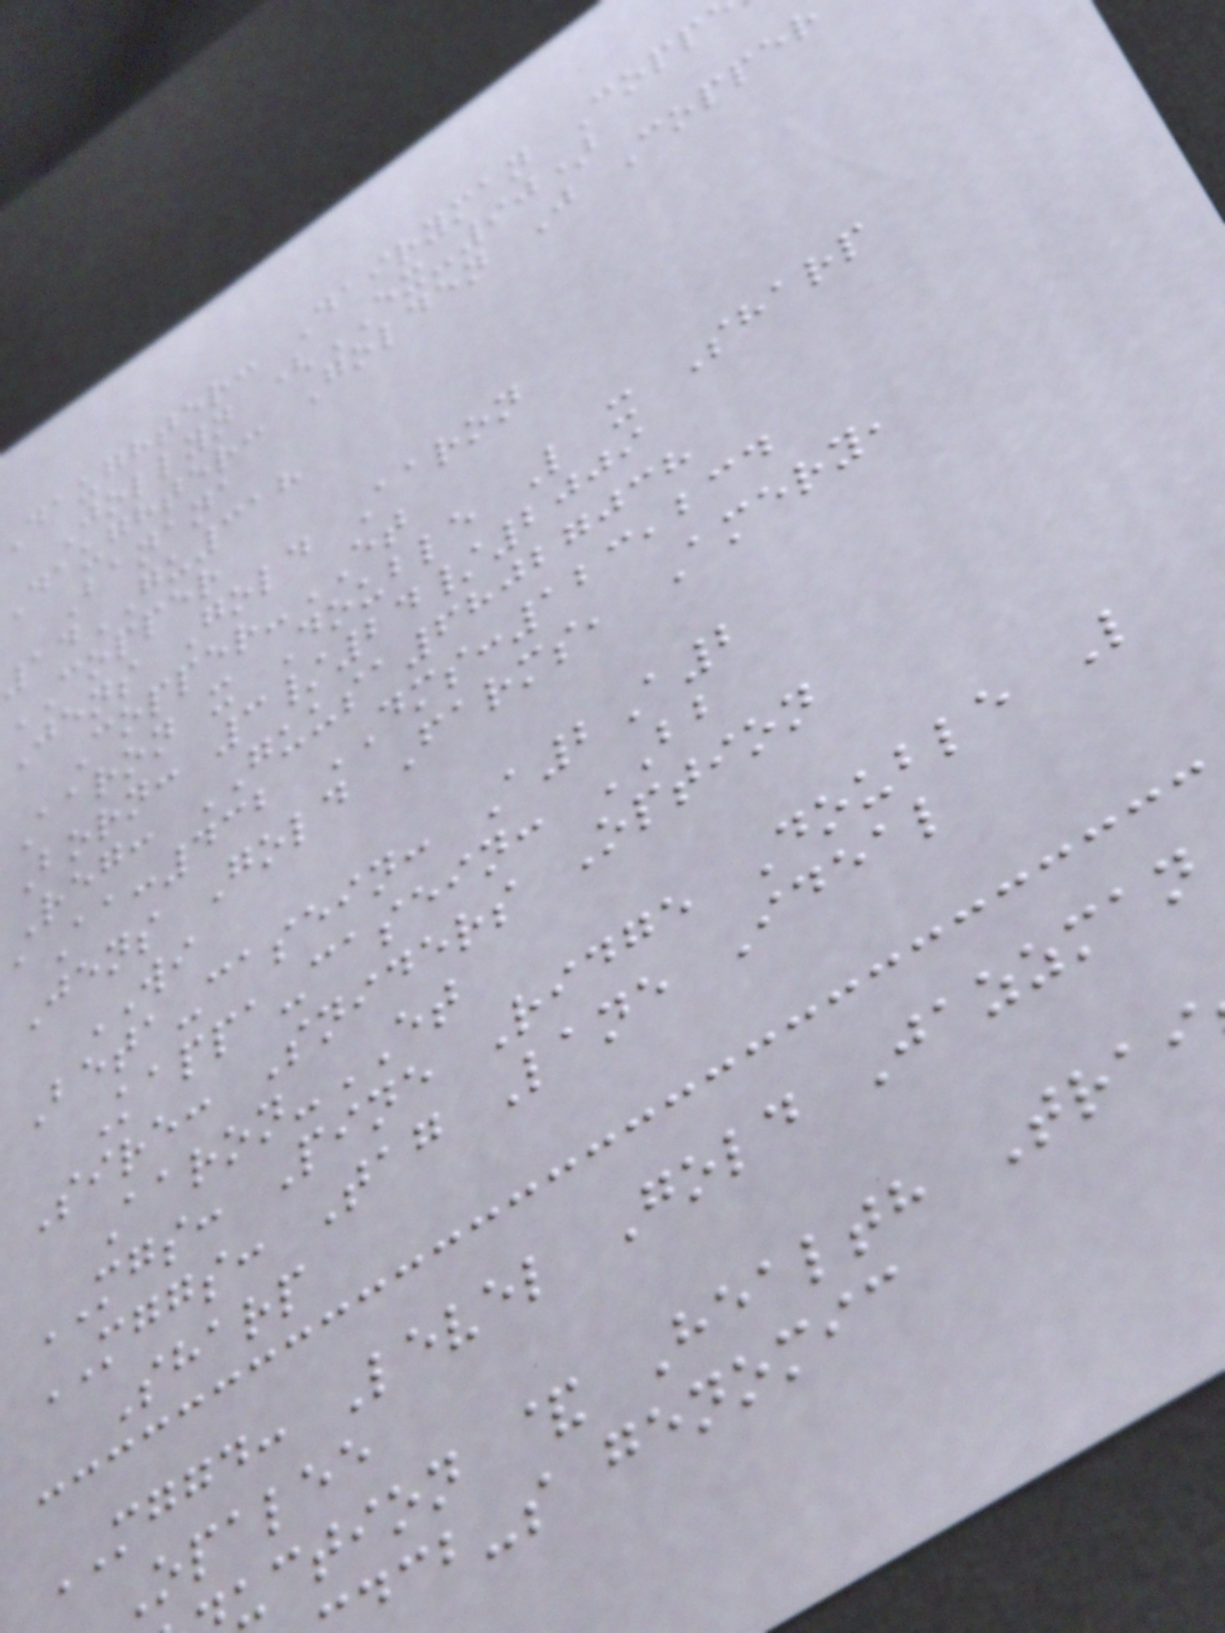daughter: Dairyman Copp
Jollyn (EX-90)
Daughter: Golden J Copper
Banana
14GU318
COPPER
Jens Gold Aaron
Copper-ET
Aaron x Double L x Sharp
Born: 3/24/2009
Reg: GUUSA68027038
aAa:432 DMS:123,234
Jens Gold Farms, Amery,
WI
Beta-casein: A2A2
Kappa-casein: BB
Sire: Sniders Option
Aaron-ET
MGS: Pine Ridge Double L
MGGS: Tag Lane Ideal
Sharp
MGGD: Level Gold Jazzman
Opalee
uction & Health Trai
dcb-s genomic
